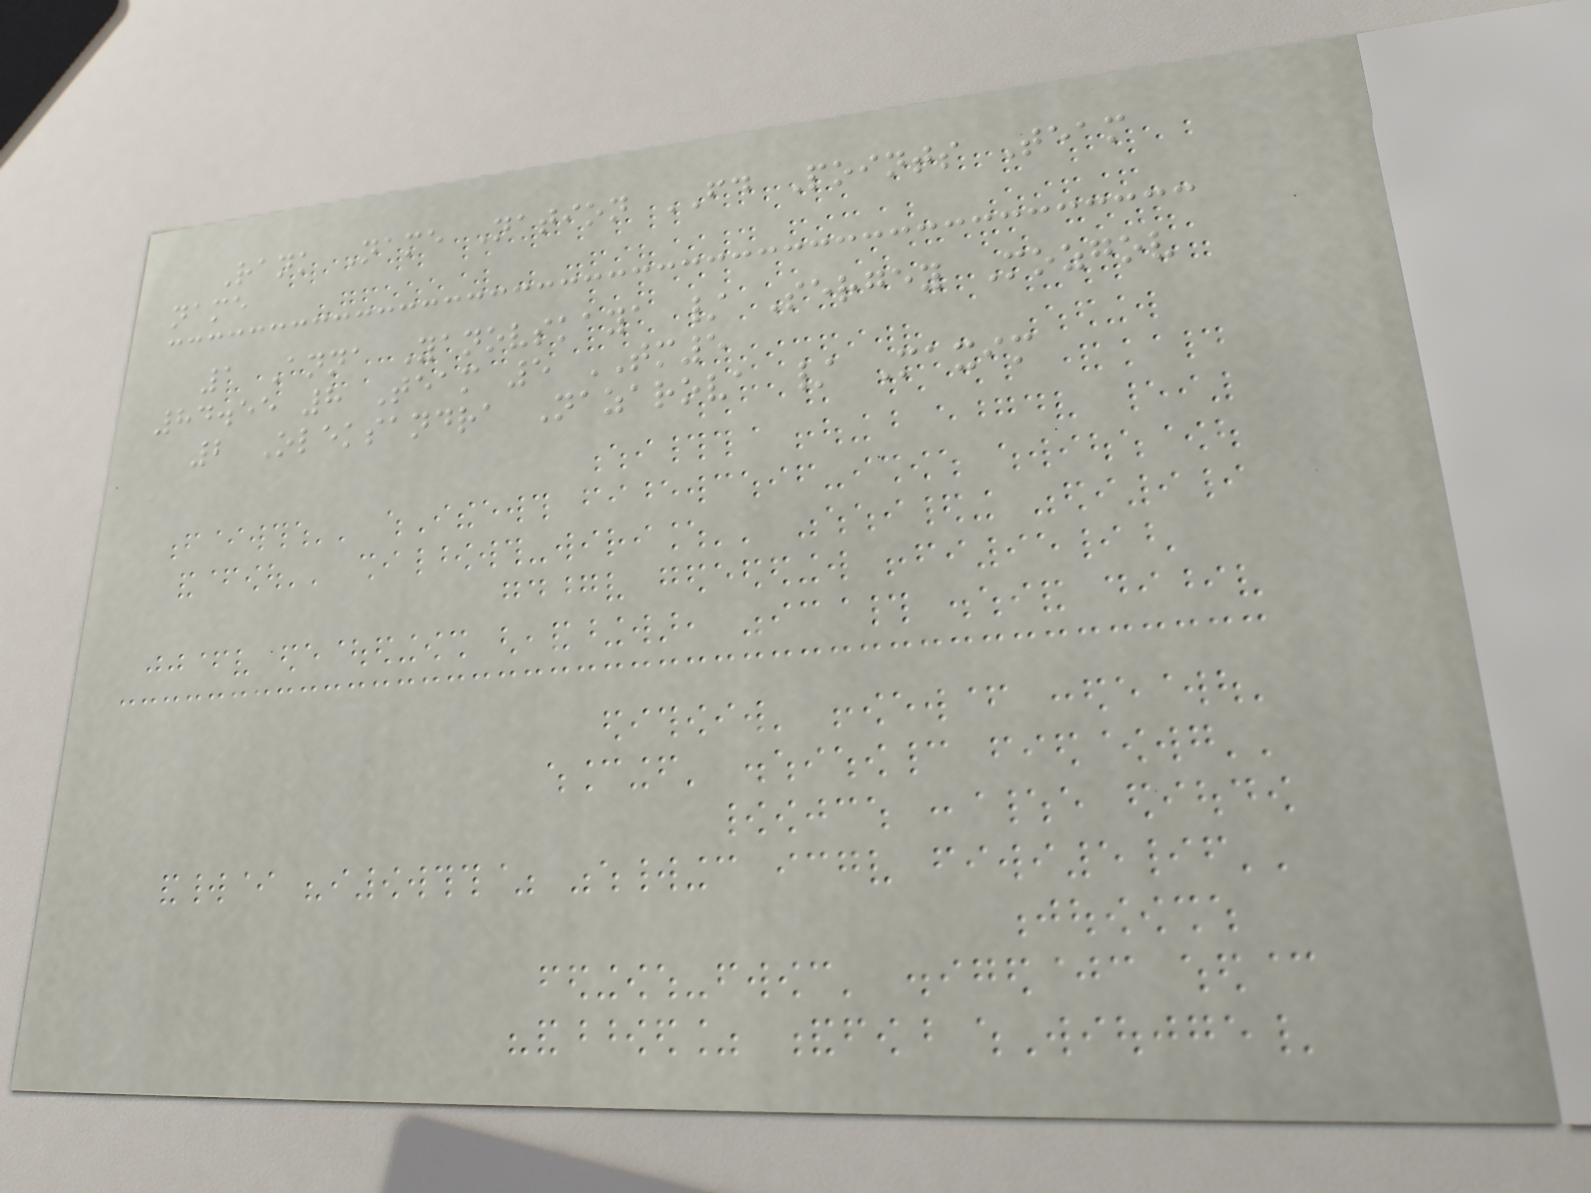Rank Name Nation FD Points Team
name
1 Anna Yanovskaya / Sergey Mozgov
84.55 8 Team 5 TM5
2 Oleksandra Nazarova / Maxim
